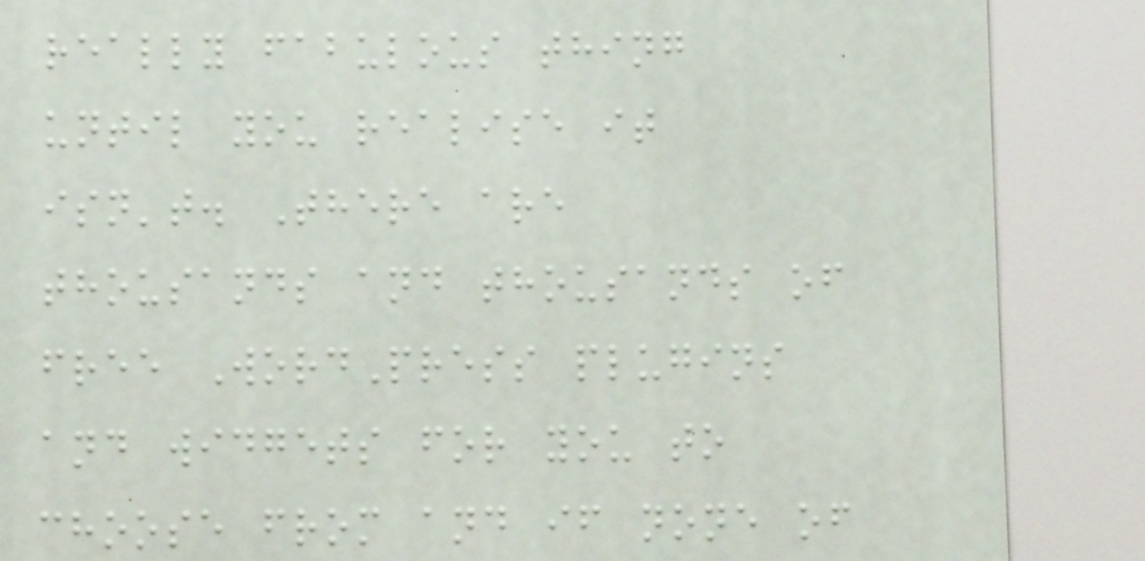really fabulous thing
until you realise it
isn't. There are
thousands and thousands of
free WordPress plugins
and widgets for you to
choose from and if none of
